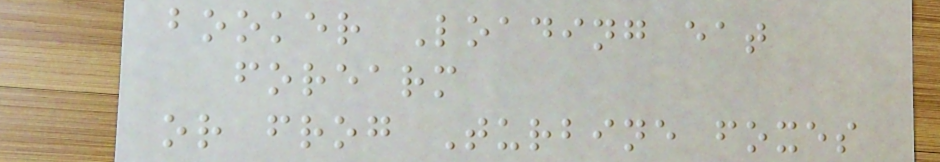booker Loading eat
forearm
or frog Turbine foxes
